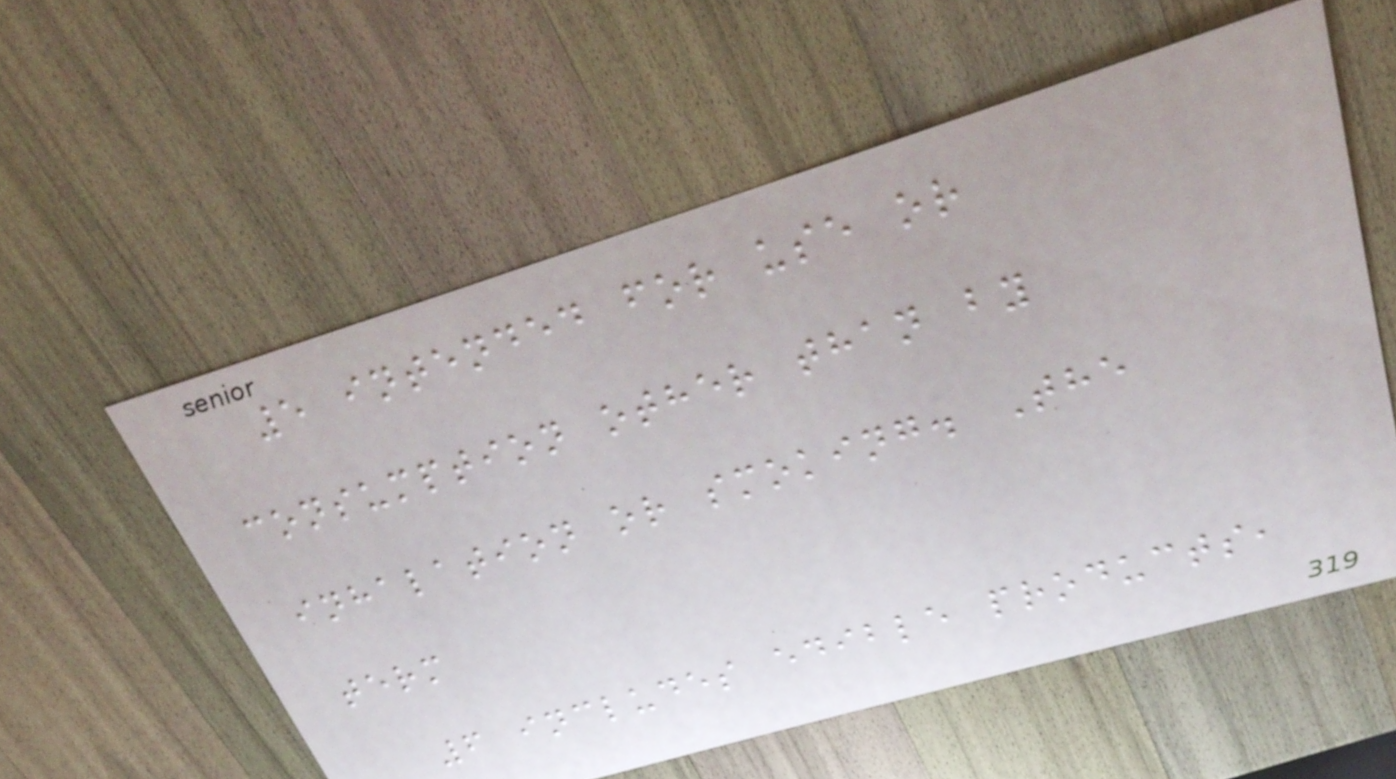5 intended for use or
consumption other than by
inhalation or smoking. The
term
6 includes edible products,
